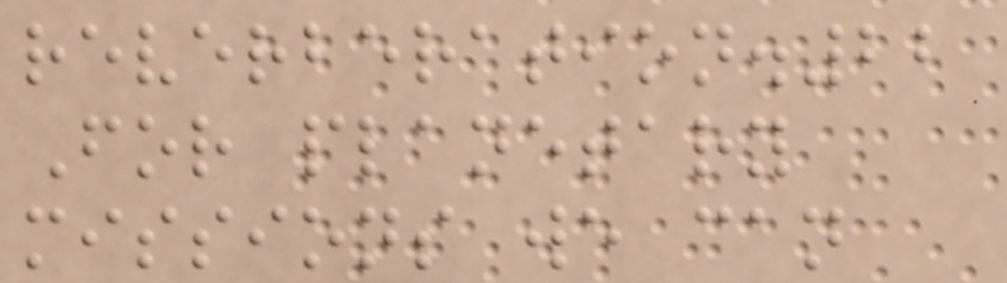reverberation.22
For planetary
missions we can
